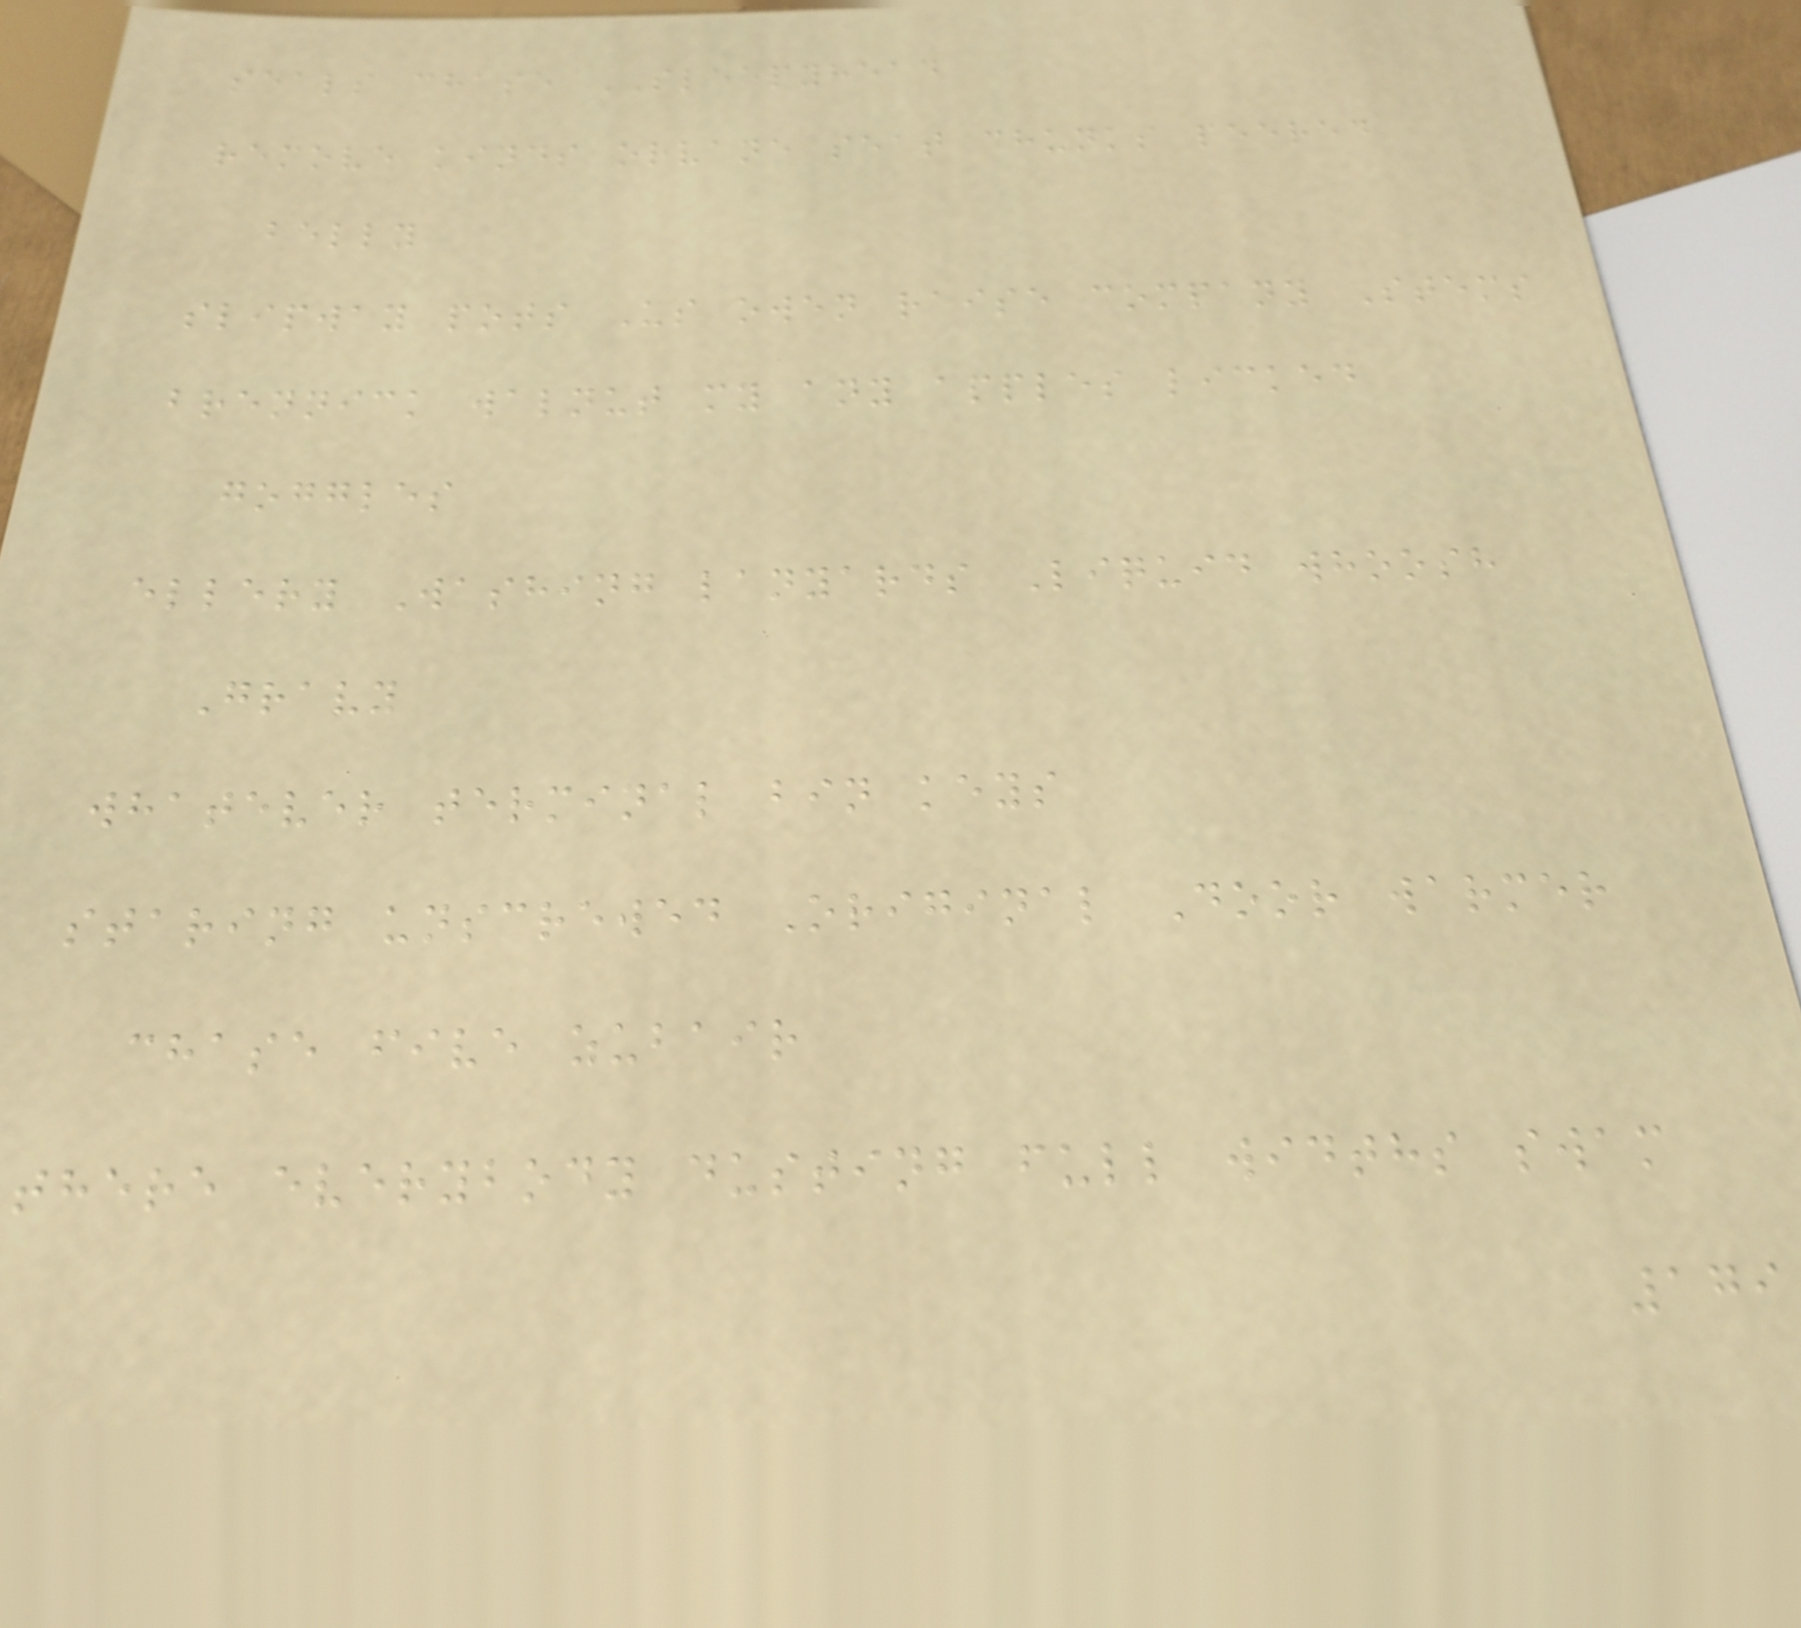seals chase SLEEPYHEAD
remove kinds orvane seat chunks peered
belly
slipway pots Us owen raise company Stems
brennick walnut my any apples licked
goggles
ellery Washing lanyards Liquid whoosh
Gravy
whatever terminal bin keys
staring unscrewed Original Door warmer
chase five zubair
there everybody dusting full widths swam
179
